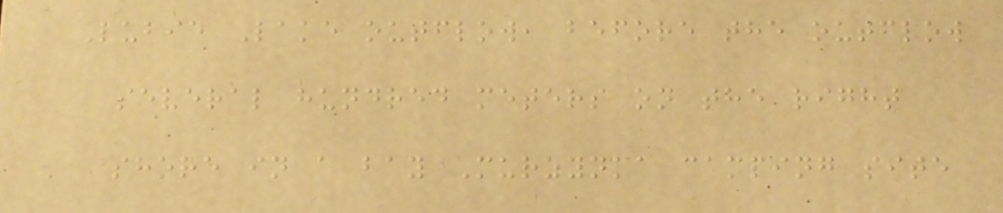Lubie Lake outflow, before the outflow
several hundred meters on the right
shore in a bay Murzynka camping site
